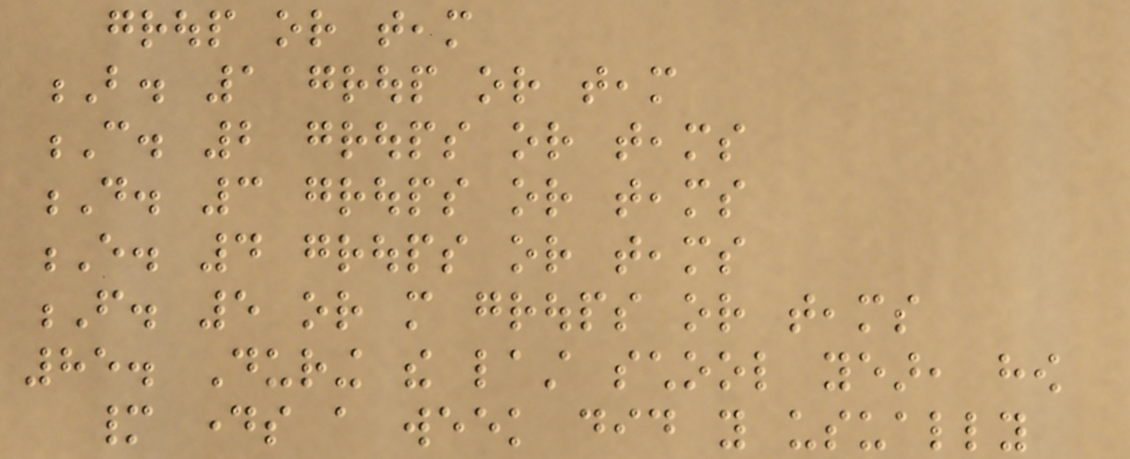group or team
B. 1 group or team
C. 2 groups or teams
D. 3 groups or teams
E. 4 groups or teams
F. 5 or more groups or teams
85. During the last school year, how
many days a week did you usually
